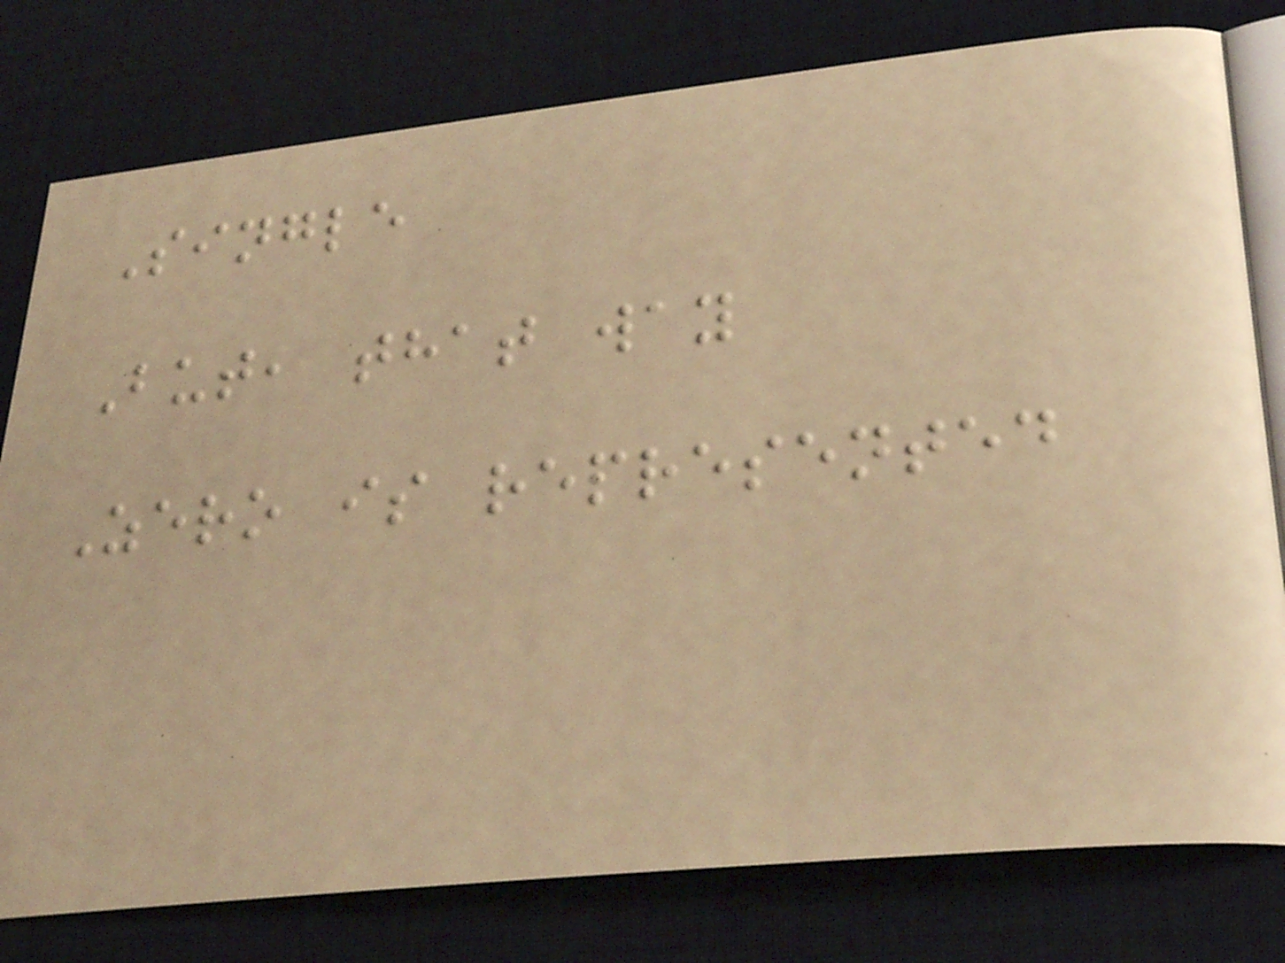Single
But, that way
Zero is represented
